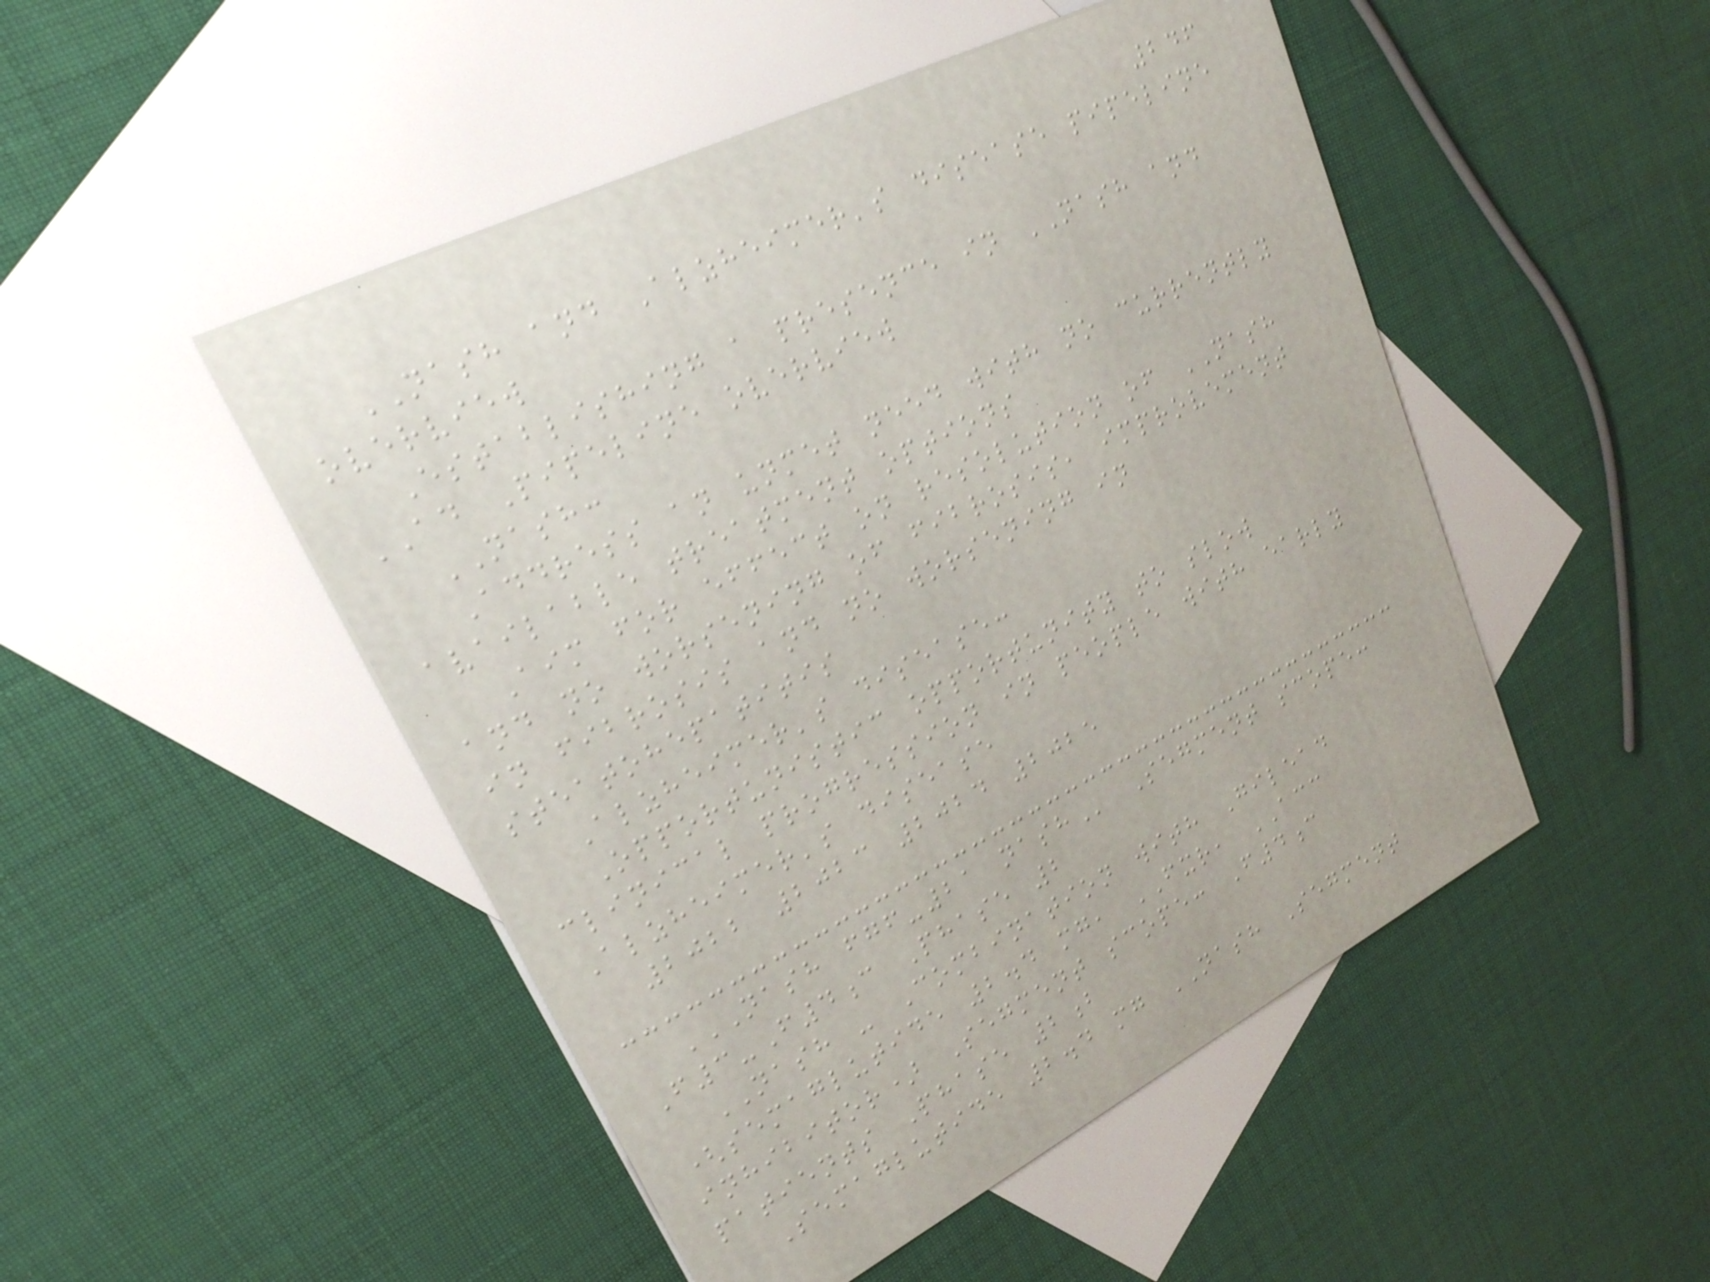246
NASH and Alzheimer's disease pipeline
overview
Establishing a presence in NASH and
AD Pipeline overview
NASH:
Address an unmet need with no currently
available treatment options
Aim for effect on resolution of NASH
and no worsening of fibrosis, improvement
in fibrosis and no worsening in
steatohepatitis
Alzheimer's disease:
Opportunistic opportunity to slow
clinical progression in people with early
Alzheimer's disease
2022 2023 2024 2025
NASH FGF-21 NASH Segment scope:
F3-F4c Phase 2
NASH - Combination with Gilead
(semaglutide 2.4 mg, FXR, ACC
inhibitor) Segment scope: F4c
patients Phase 2b
Semaglutide 2.4 mg NASH Segment
